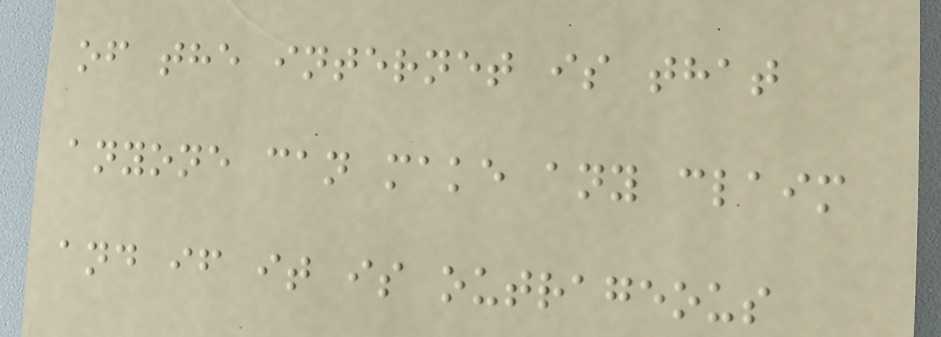of the internet is that
anyone can make any claim
and if it is outrageous
